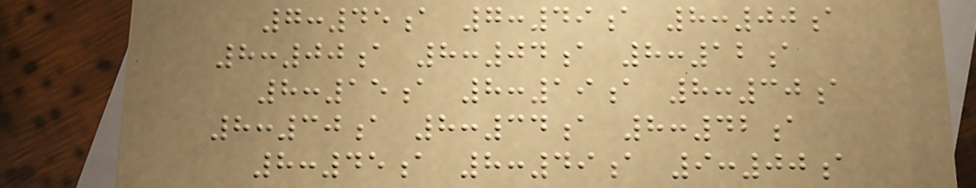7:45a 7:49a 8:00a
8:00a 8:04a 8:12a
8:15a 8:19a 8:30a
8:30a 8:34a 8:42a
8:45a 8:49a 9:00a
